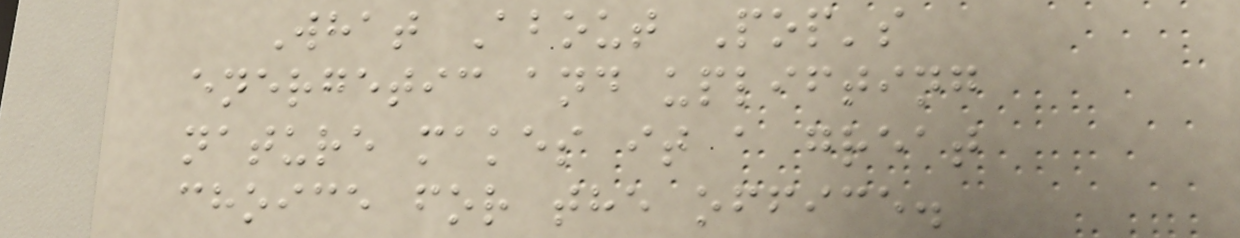What About Pop's
energetic and uplifting
nature makes it a great
choice for the office.
